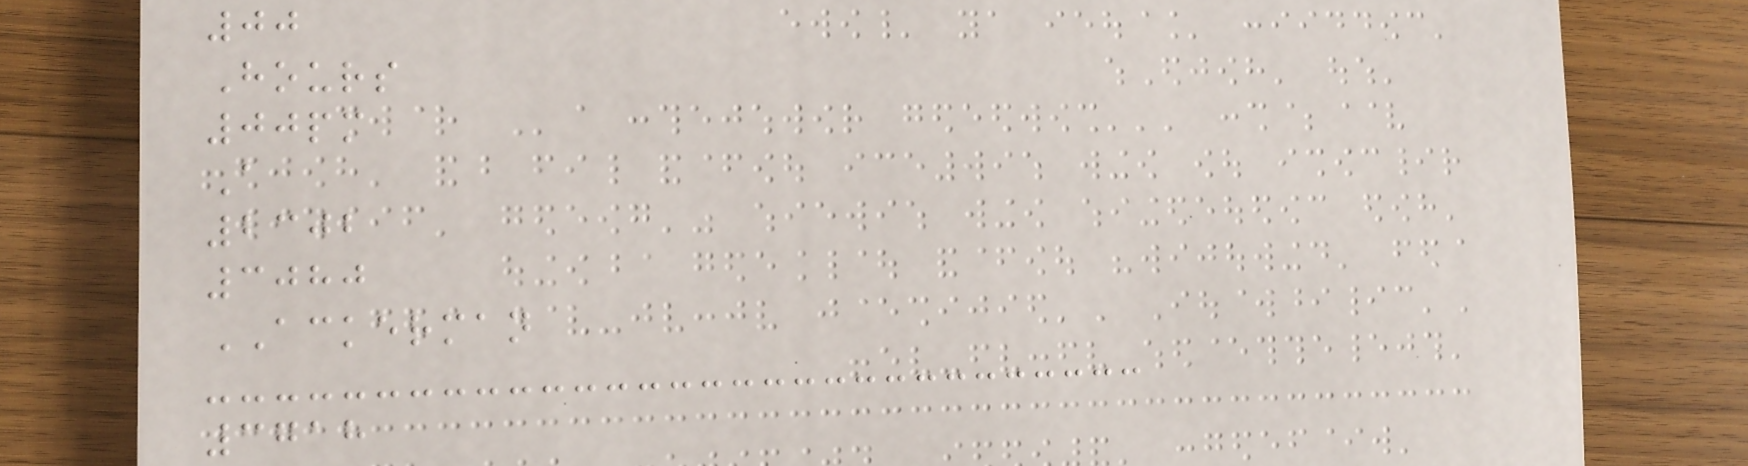00
Hours
00pm
A
2302
3080
ACKERMAN
3718
